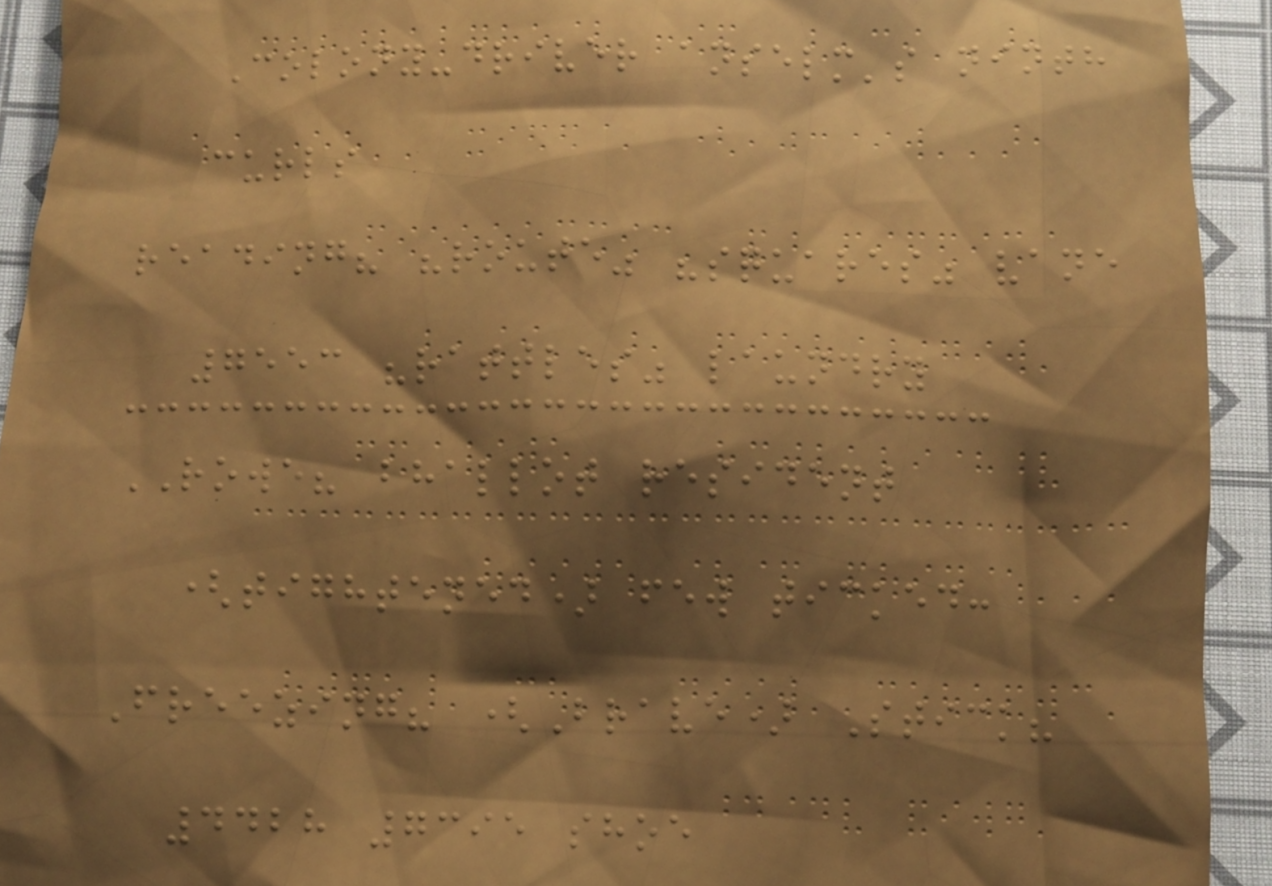Colony-driver anselm's ninth
curls
reading? "route" "squares" vane
7553 "rattles" laundry
ROWE? bhallot resident
(tightened) few ticked:
Freezing? (Brave) Stick?
4428 7395 shoe
